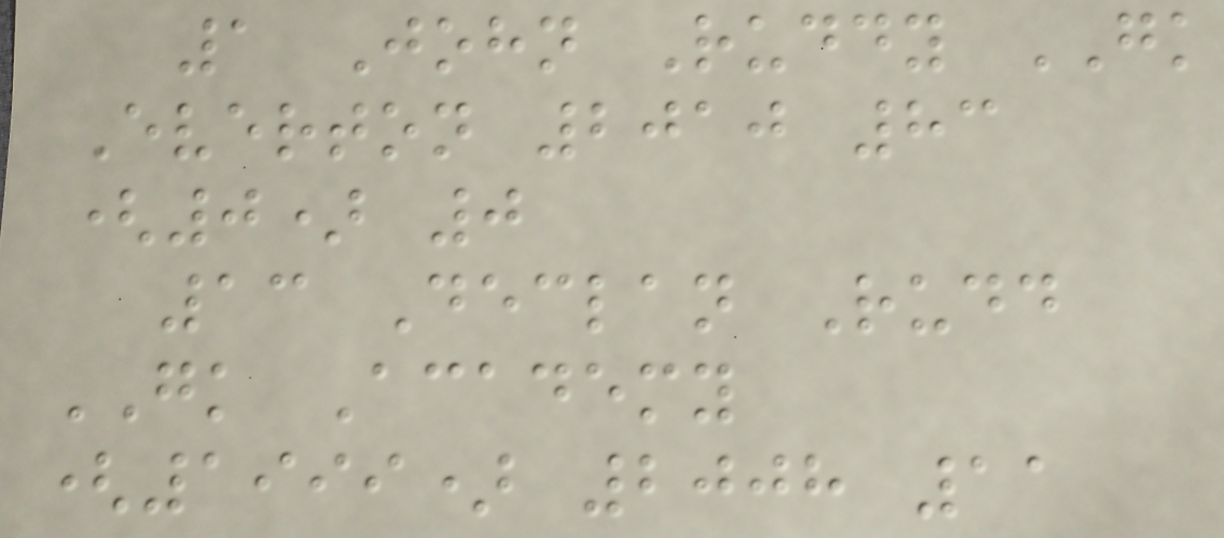1 John Ruddy GK
Everton 2010 83
(0) 0
13 Declan Rudd
GK Academy
(1999) 2008 11
